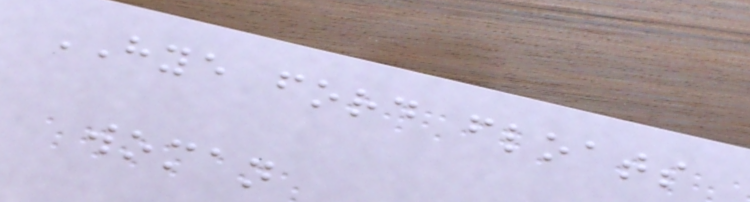HYE ford floats
woman
